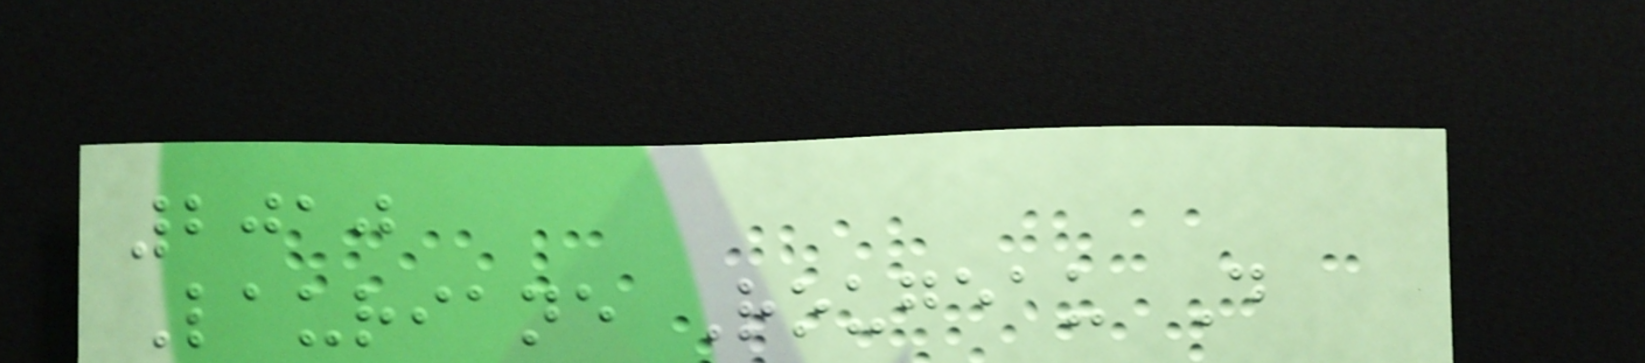2010
Lauriane Rougeau D
